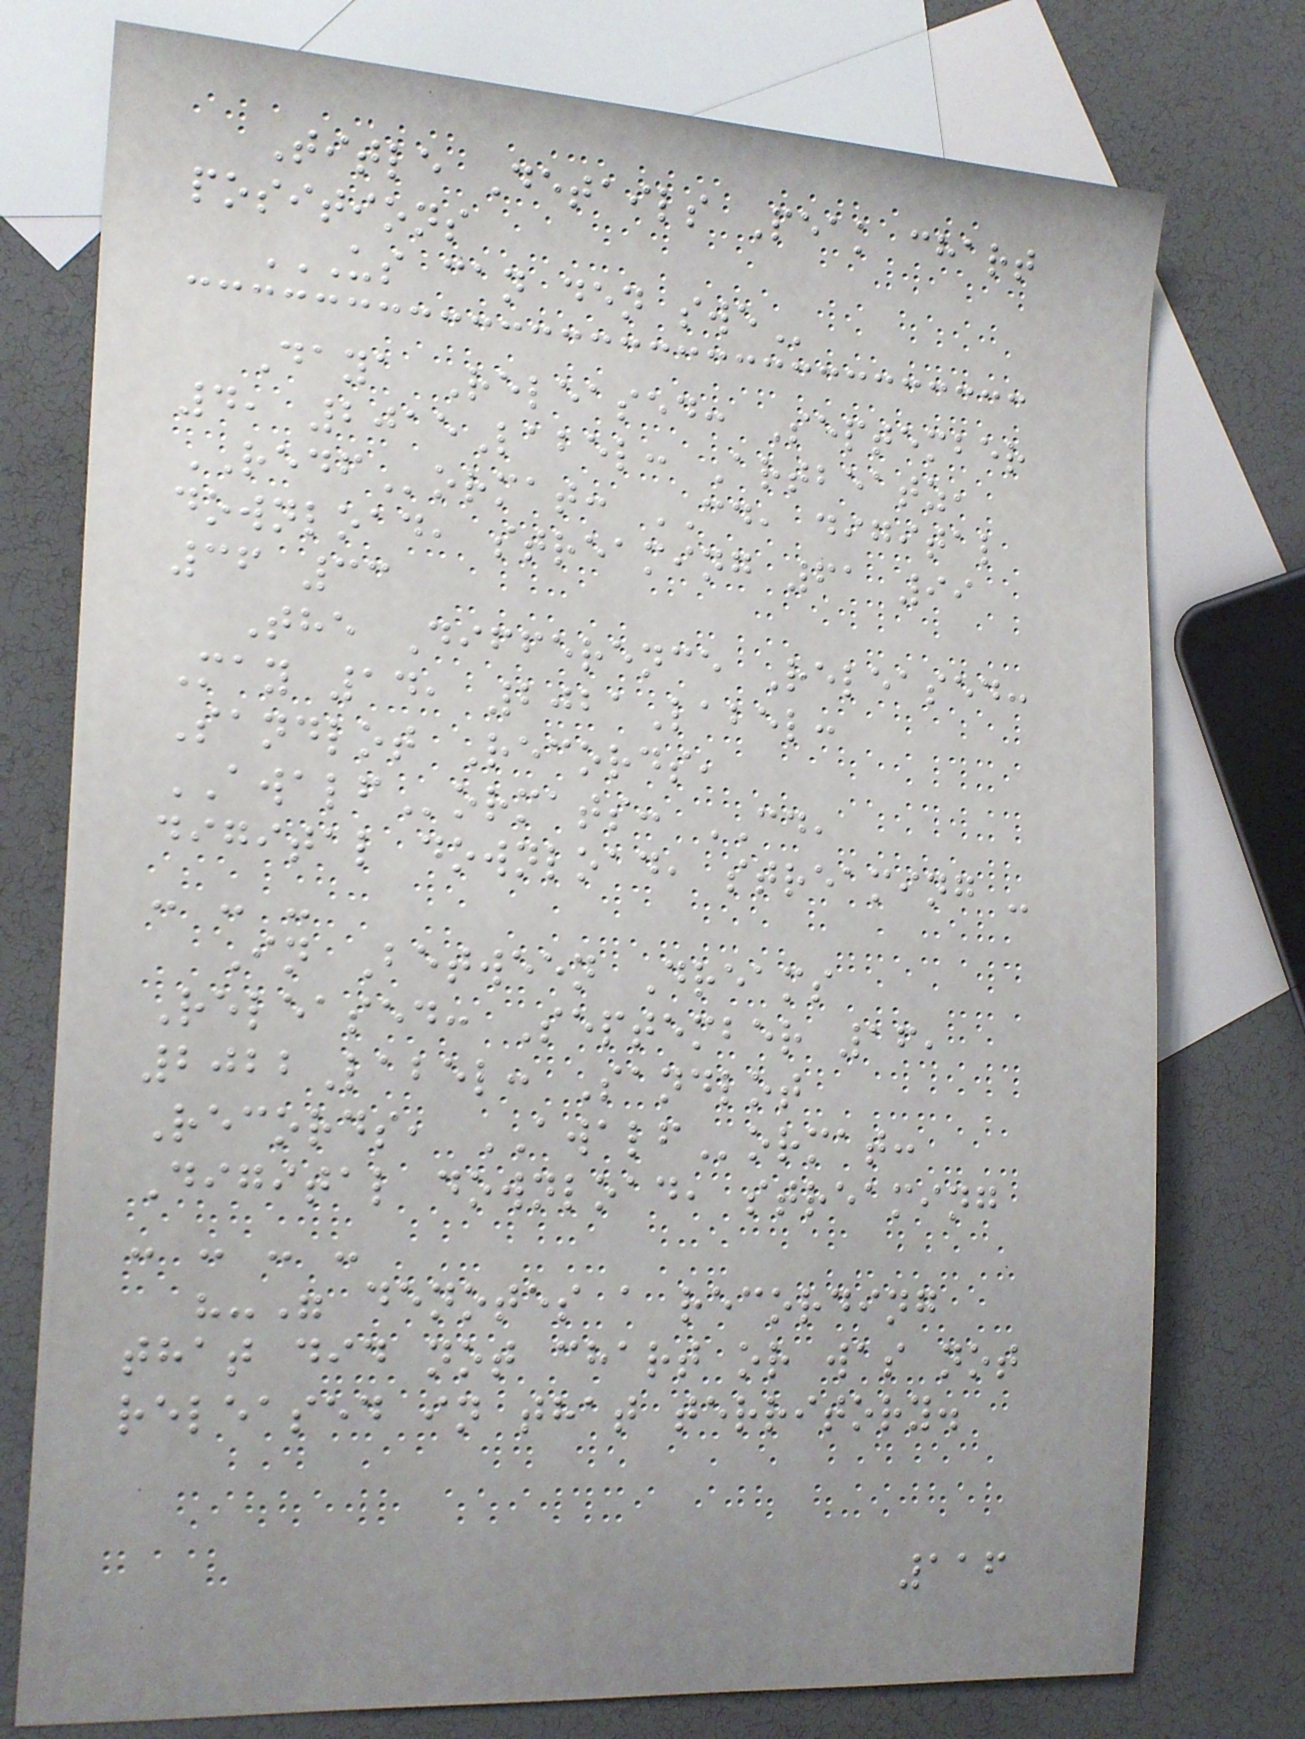Title Details Peak chart
positions
US CAN DEN SWE
Daya Released: September
4, 2015Label: Artbeatz,
REDFormat: CD, digital
download, streaming 61 99
36 33
The Difference Released:
May 14, 2021Label:
Sandlot Records,
AWALFormats: CD,
digital download, streaming -
- - -
In Between Dreams
Released: September 16,
2022Label: Sandlot
Records, AWALFormat:
Digital download, streaming
- - - -
"-" denotes a recording
that did not chart or was not
released in that territory.
116
